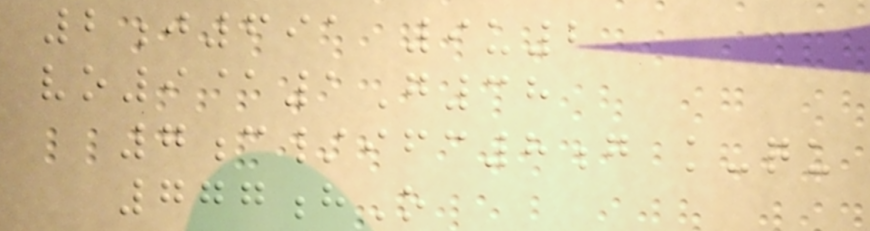2j691 9u2
vo9@1G38
7c/ifc8g k-qu
777hO
